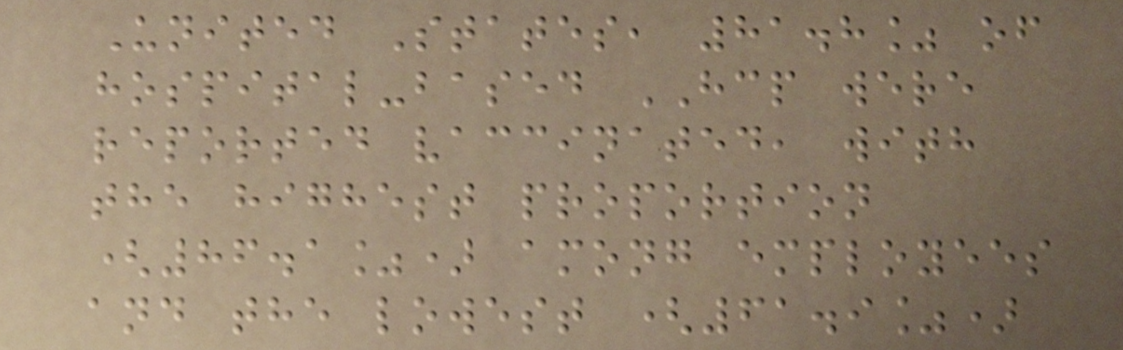United States, 81.8% of
hospital-based HCP were
reported vaccinated, with
the highest proportion
(86.1%) among employees
and the lowest (61.9%)
